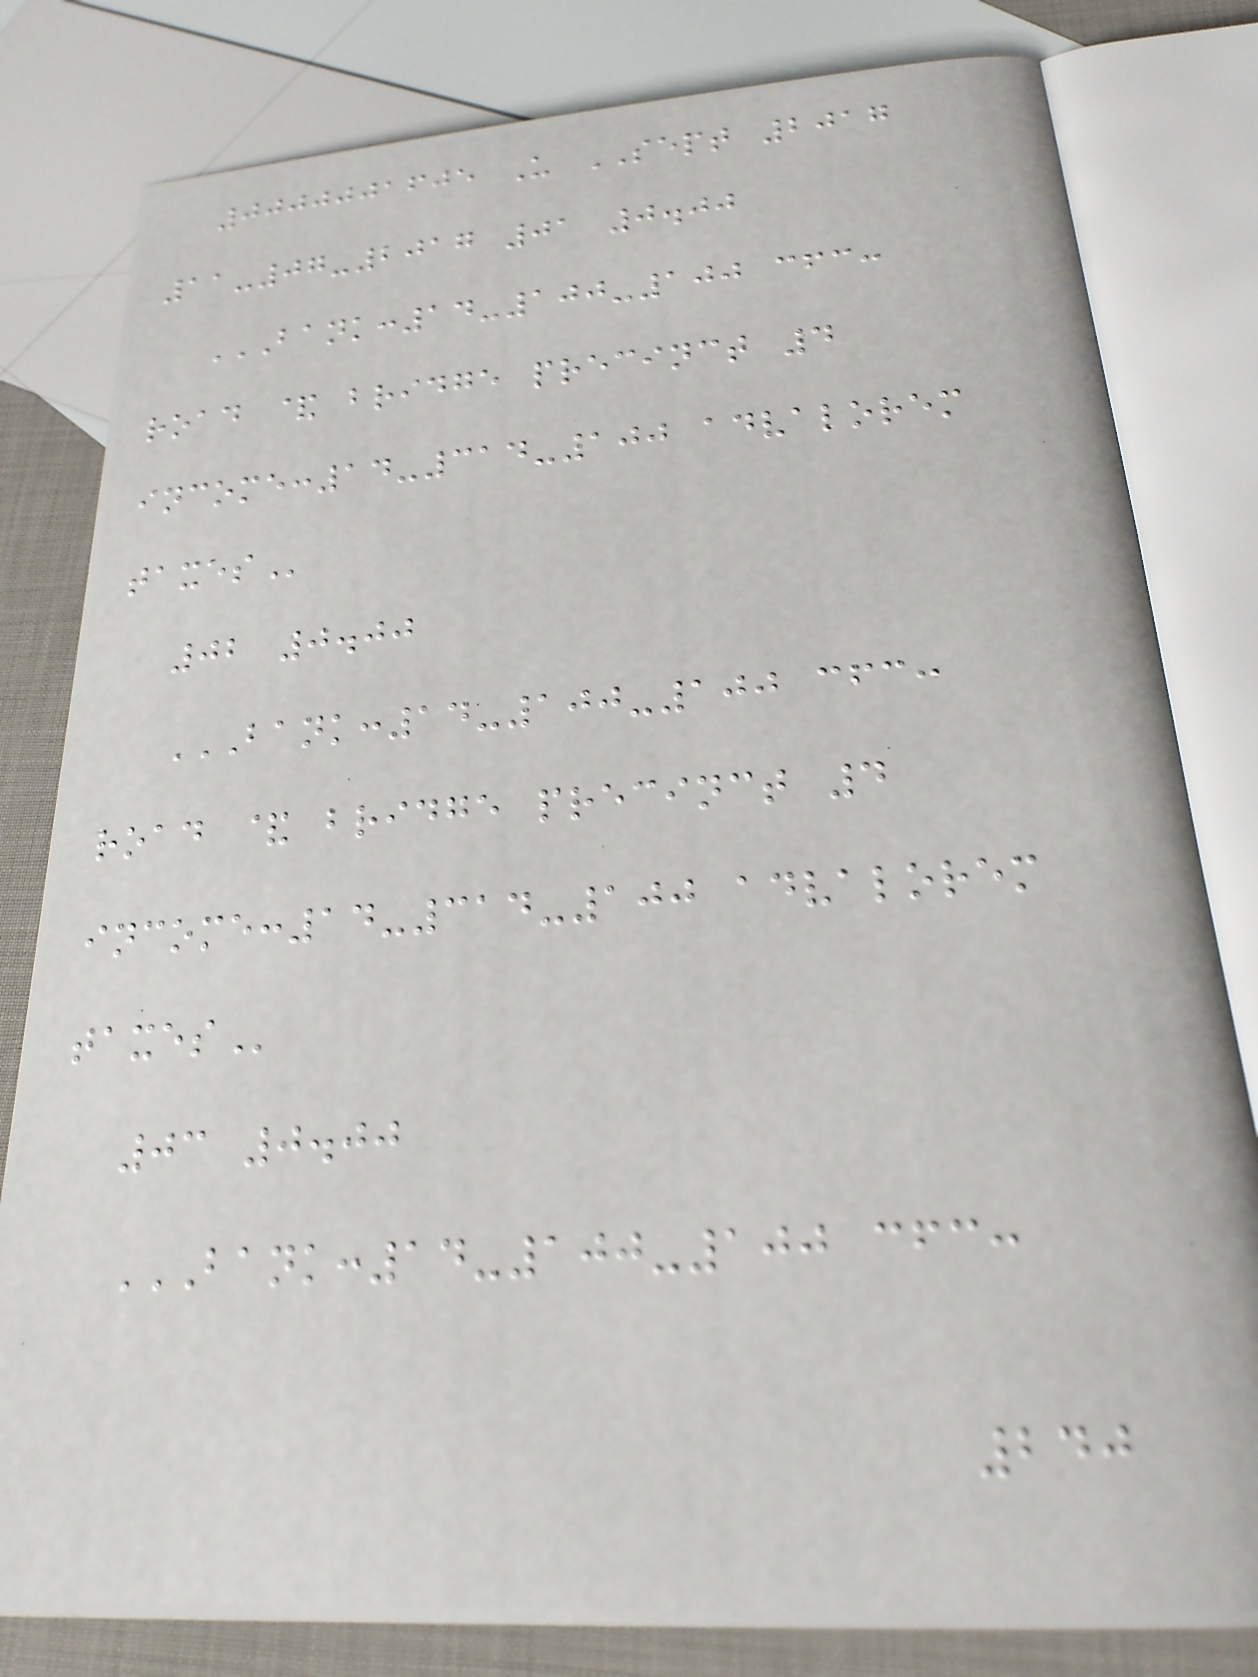0000001605 U SEPT 2017
11-07-2017 01 0.00
BANK:14-100-100 CFC:
ROAD & BRIDGE PRECINCT 4
INCOME:14-314-100 ADVALOREM
TAXES
02 0.00
BANK:14-100-100 CFC:
ROAD & BRIDGE PRECINCT 4
INCOME:14-314-100 ADVALOREM
TAXES
03 0.00
BANK:14-100-100 CFC:
240
